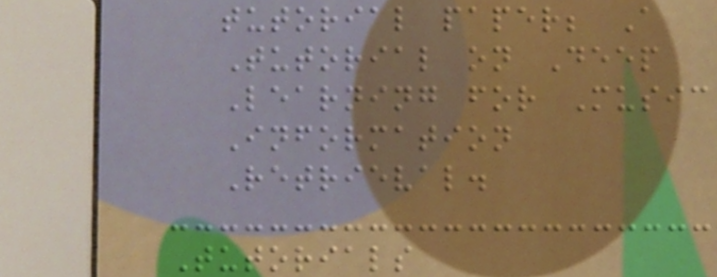tutorial paper; A
Tutorial on Deep
Learning for Music
Information
Retrieval.
Tutorials
